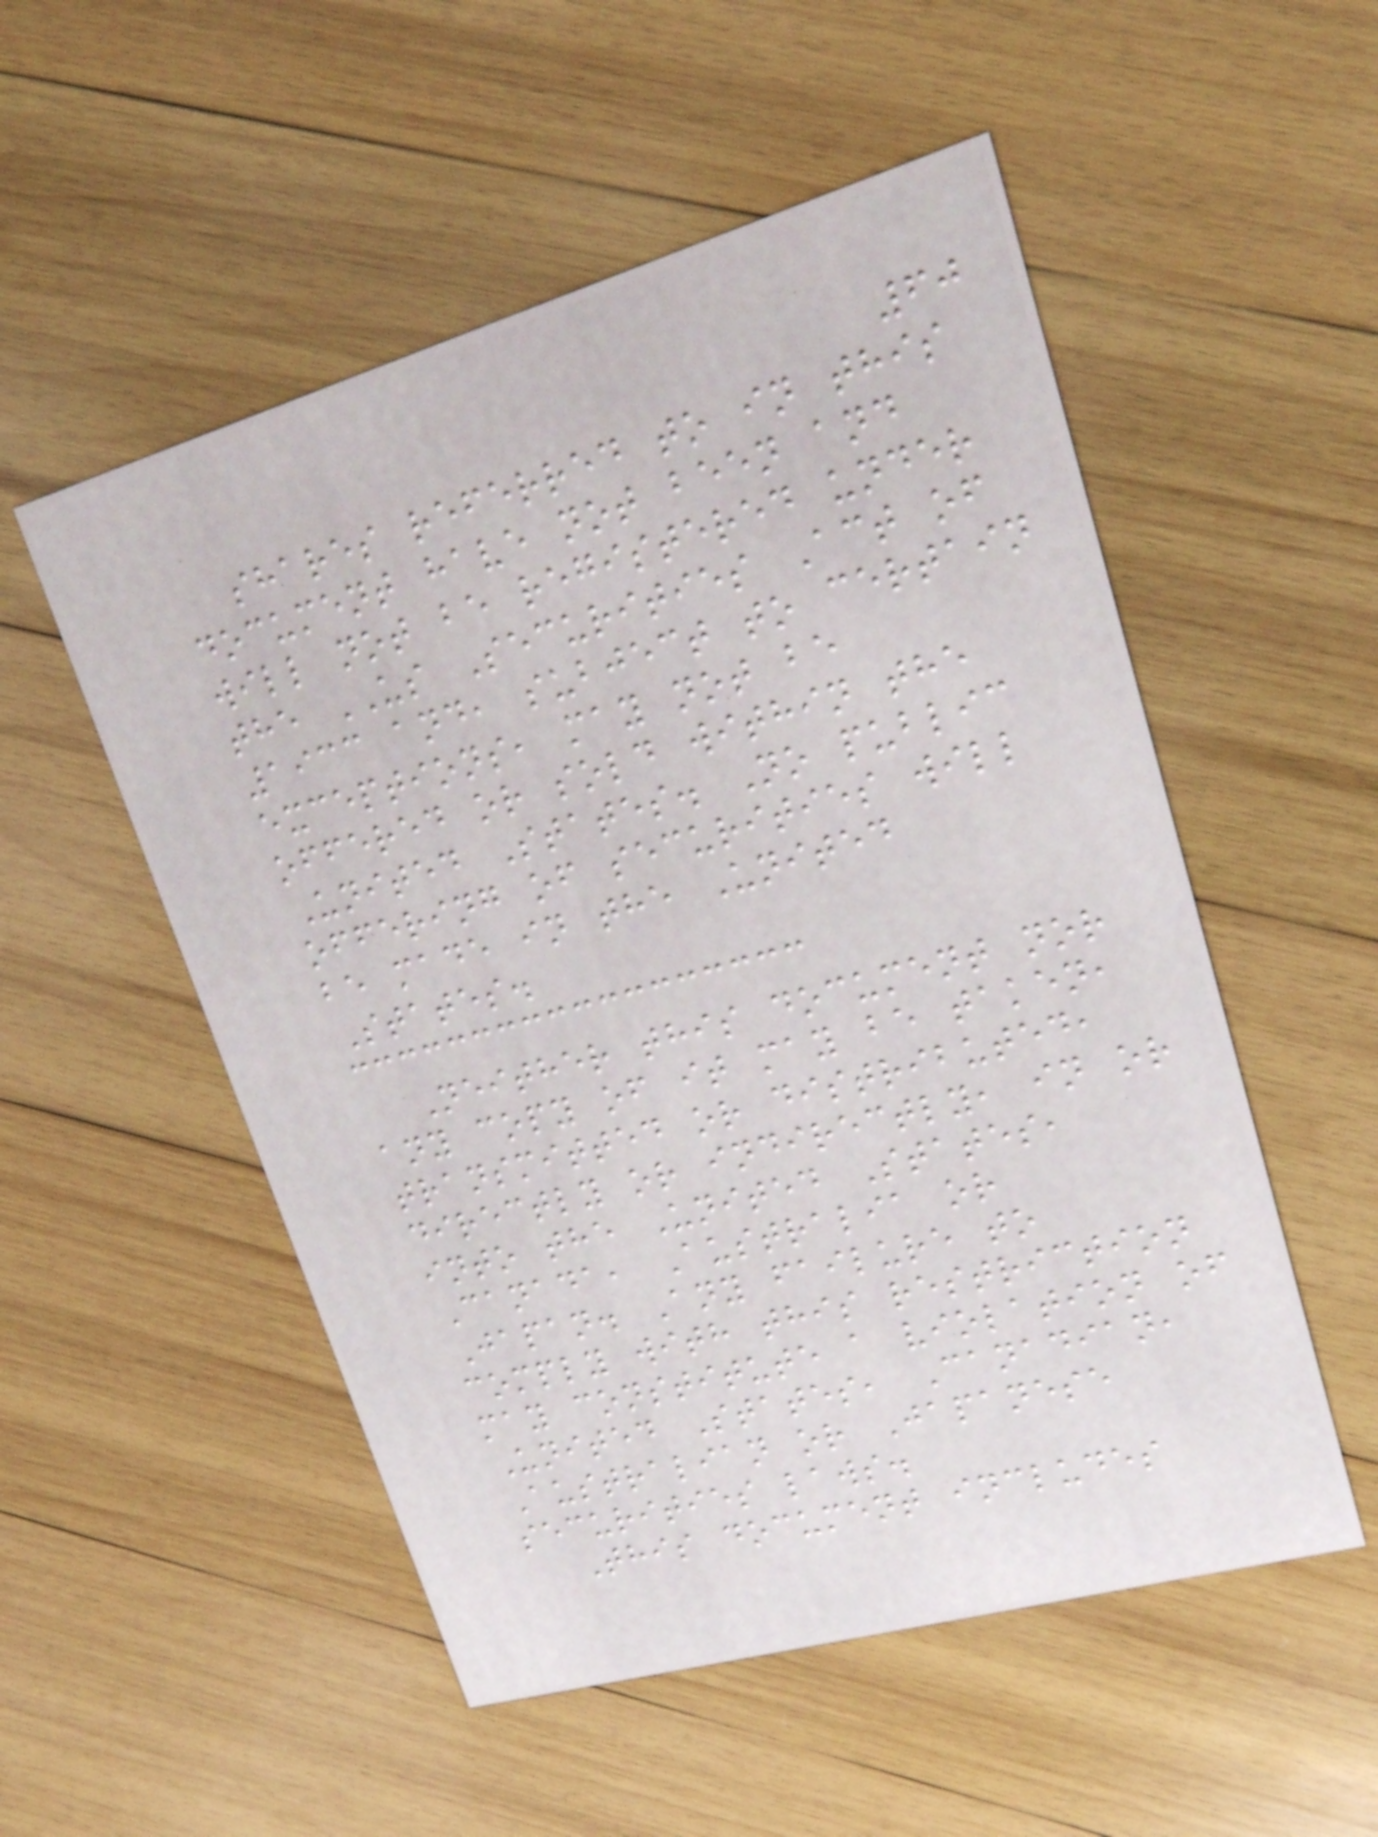60
shares referred to in this
document have not been and
will not be registered under
the US Securities Act of
1933 and, subject to certain
exceptions, may not be
offered or sold within the
United States. No public
offering of securities will
be made in the United
States.
Neither this document nor
any copy of it may be taken,
transmitted or distributed,
directly or indirectly, in or
into the United States,
Canada, Australia or
Japan. Any failure to
comply with this restriction
may constitute a violation of
United States, Canadian,
Australian or Japanese
securities laws.
This document includes
